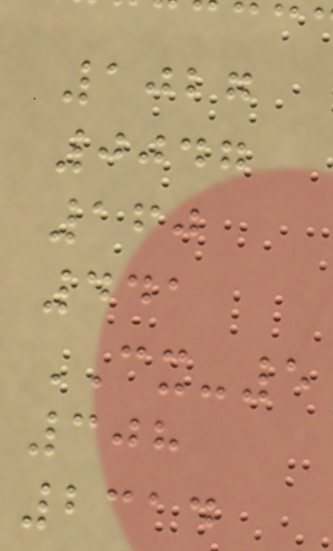1027
0047
160
441
CX-5
308
2314
